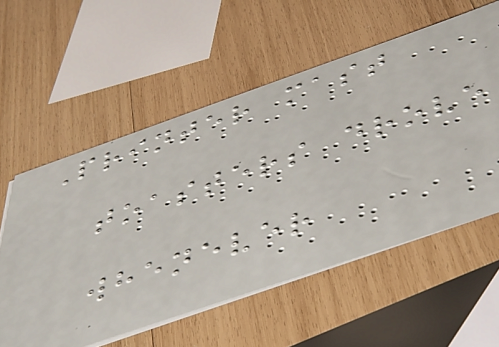Printer mast
toasters drove
whenever
